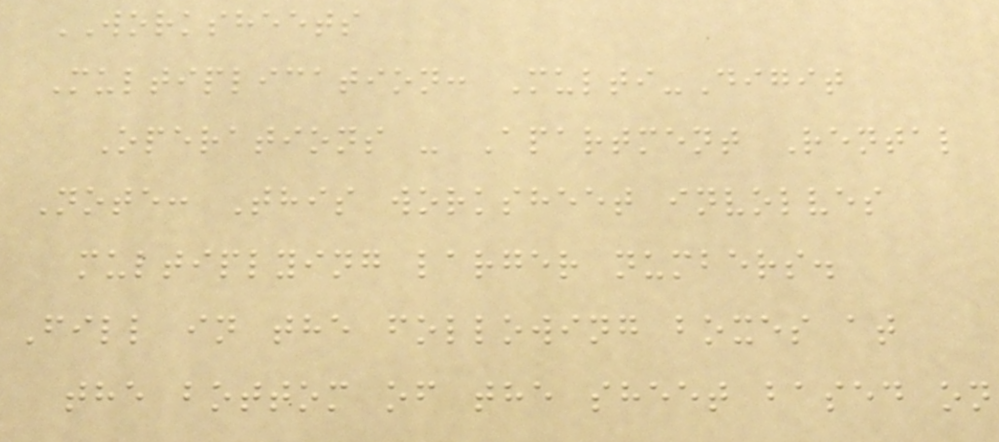WORKSHEETS
Multiplication: Multi-Digit
Operations - Apartment Rental
Note: This worksheet involves
multiplying larger numbers.
Fill in the following boxes at
the bottom of the sheet based on
